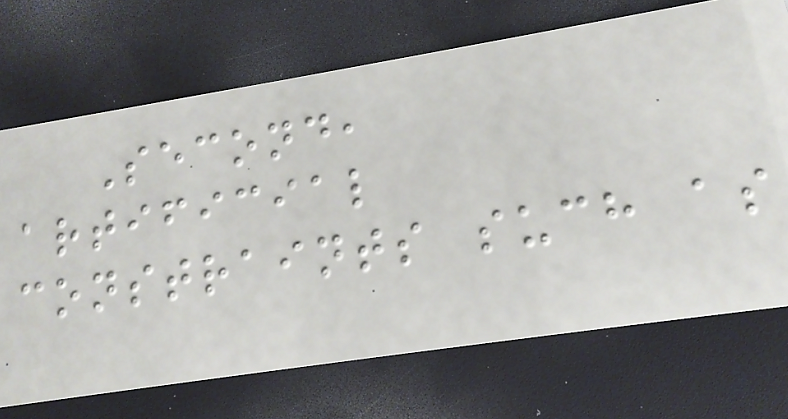Second,
artificial
constraints such as
